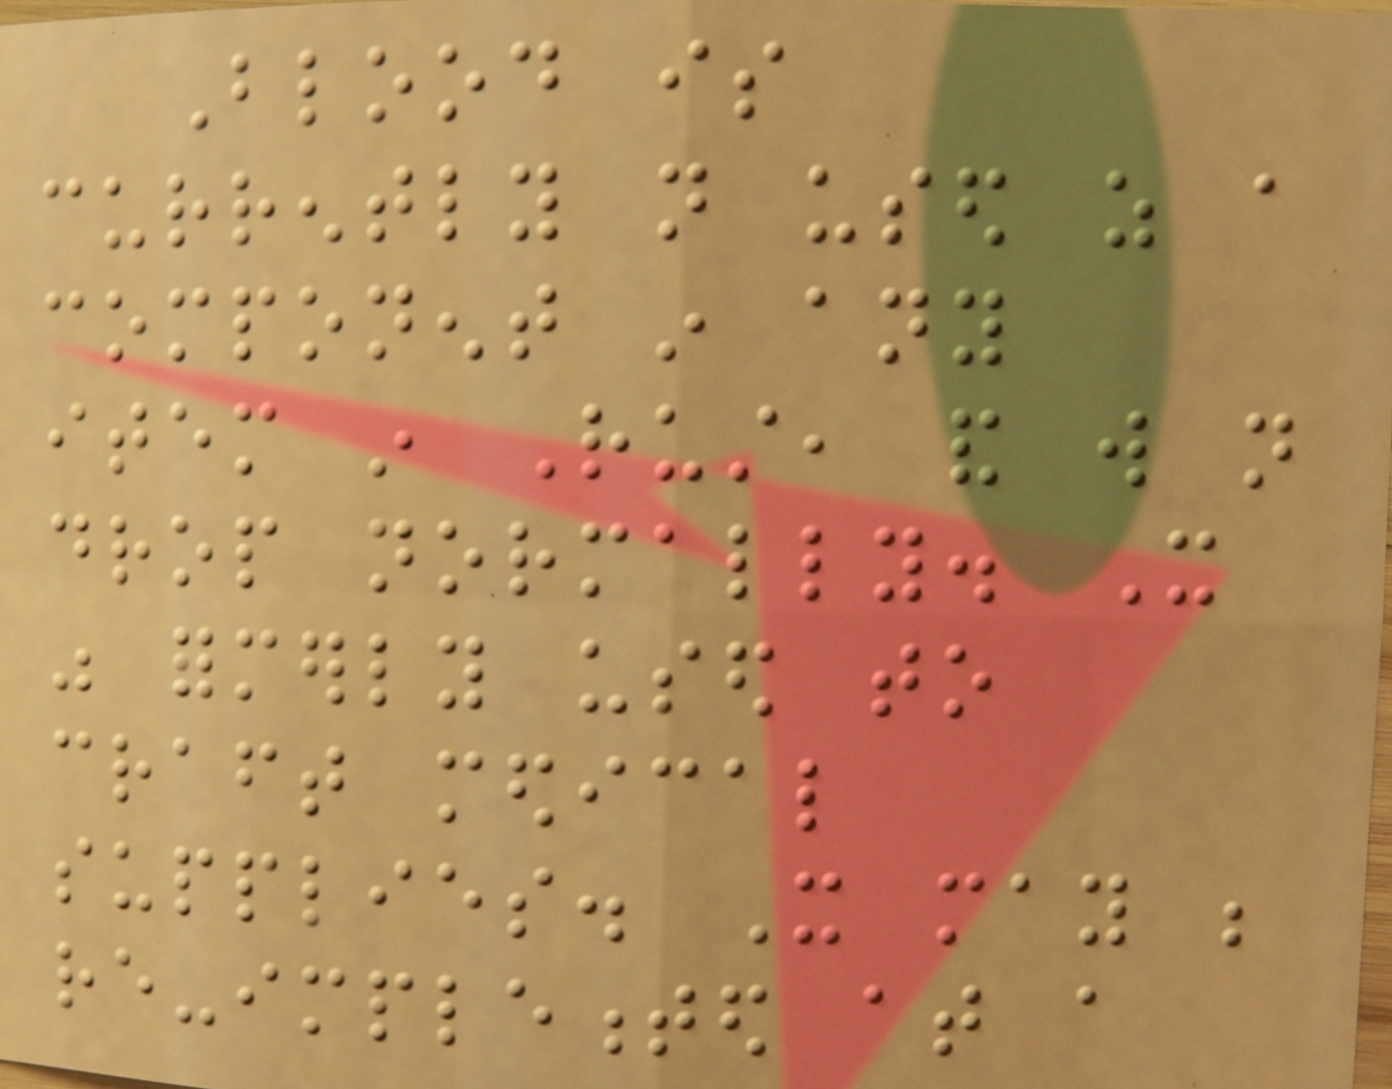Blood is
currently not used as a
component in any
item in Rust, and will not
drop normally. It
was formerly used to
craft medical
supplies. It may be
re-implemented at a
